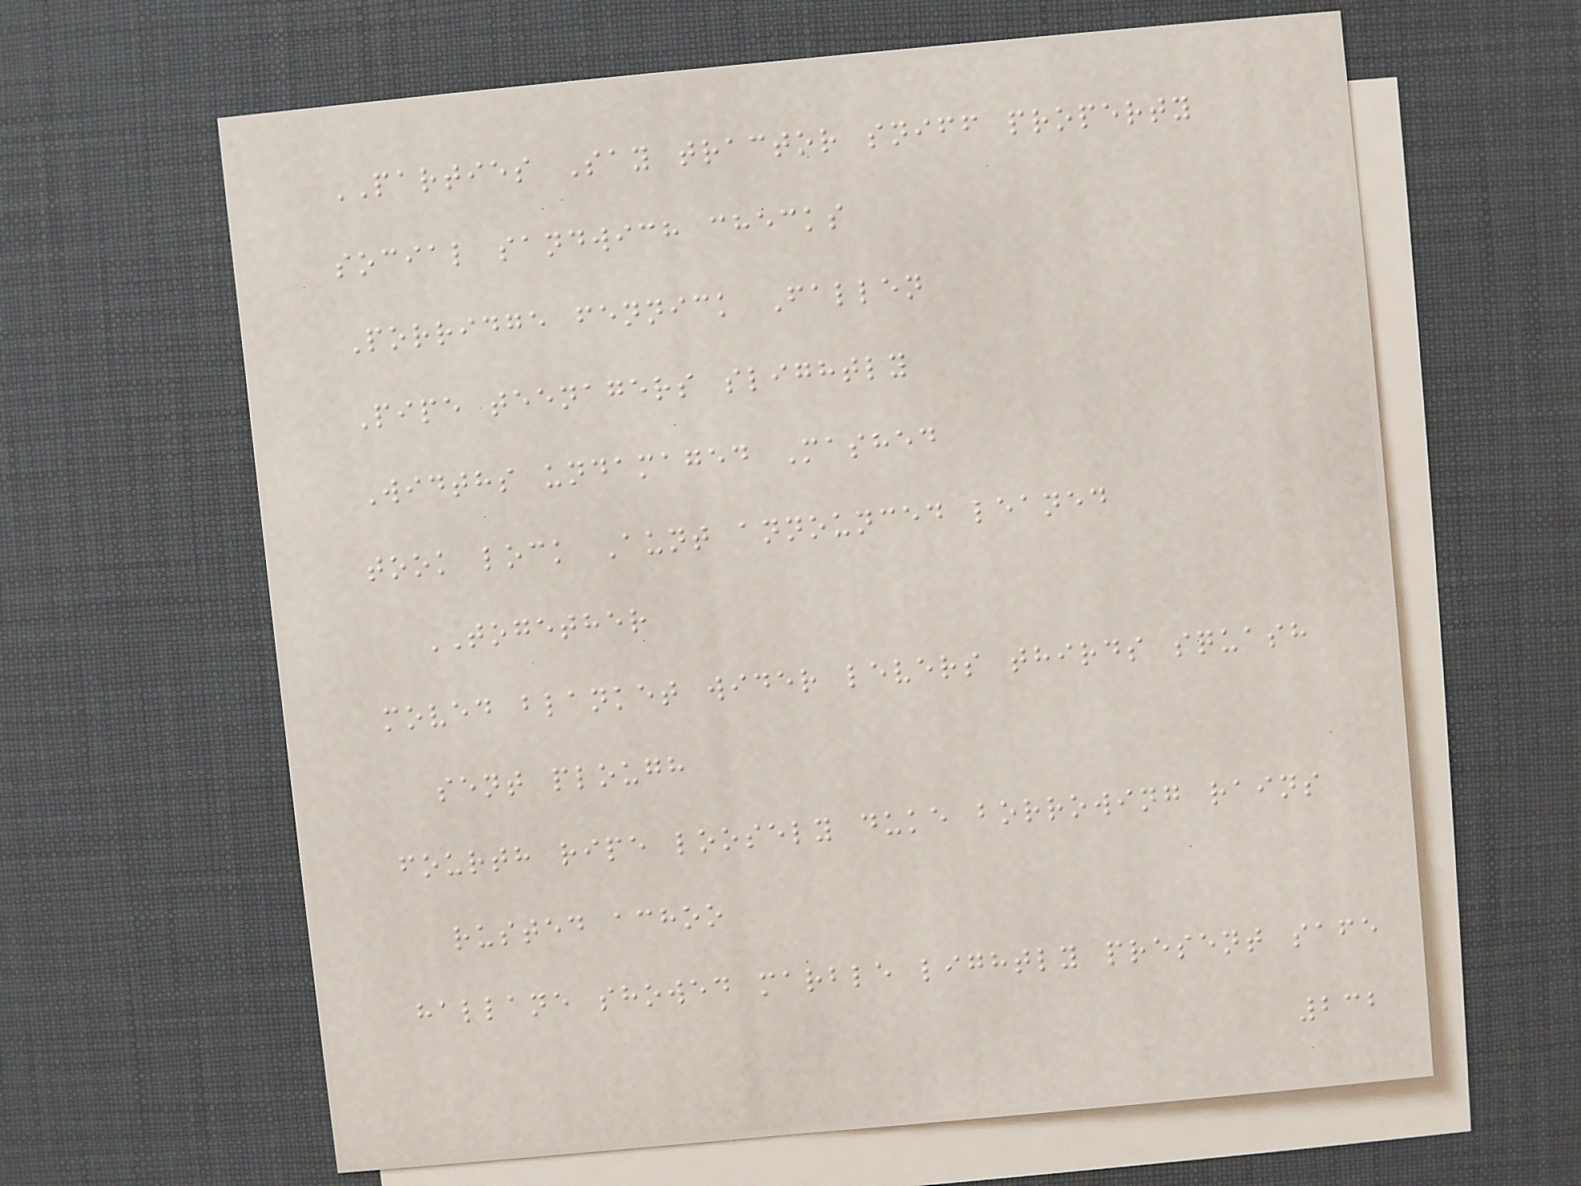PARTIES Say tractor sniff property
social sandwich checks
Porridge fennick Fallen
Pipe teenagers slightly
Widths undamaged Mashed
took lock Aunt announced leaned
TOGETHER
moved blanket wider levers thirds squash
sent plough
fourth ripe loosely duke borrowing rains
rusted achoo
hallane showed marble lightly present safe
232
